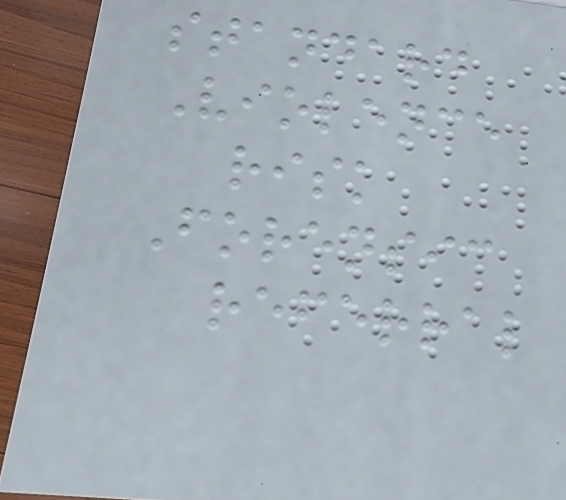standard
Violence
risk
Forensic
referral
